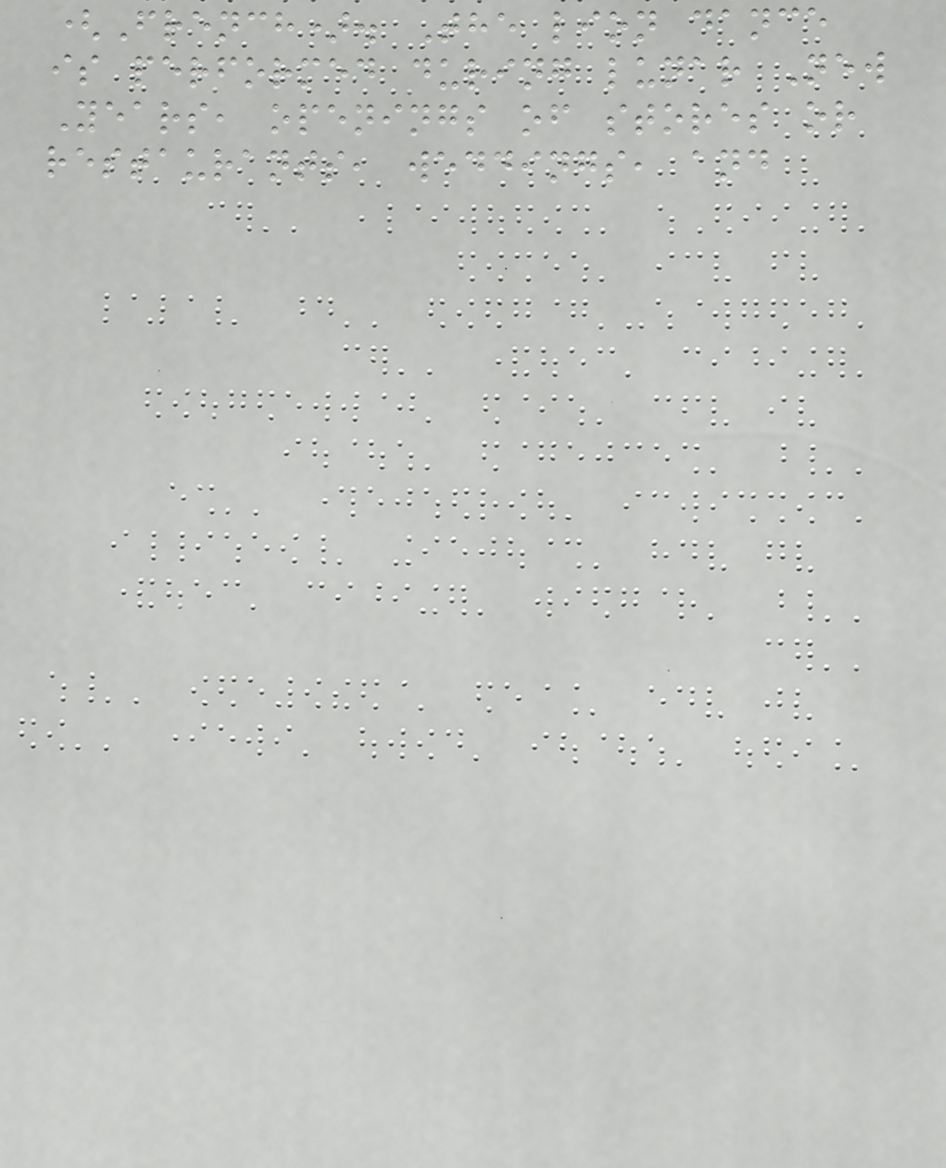(French). The lion dance
is performed during lunar New
Years, openings of stores or
restaurants, weddings, and
